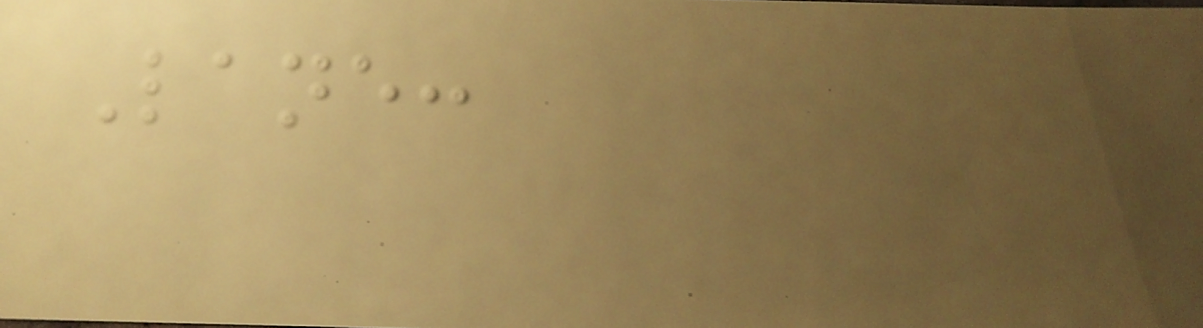Lane:
